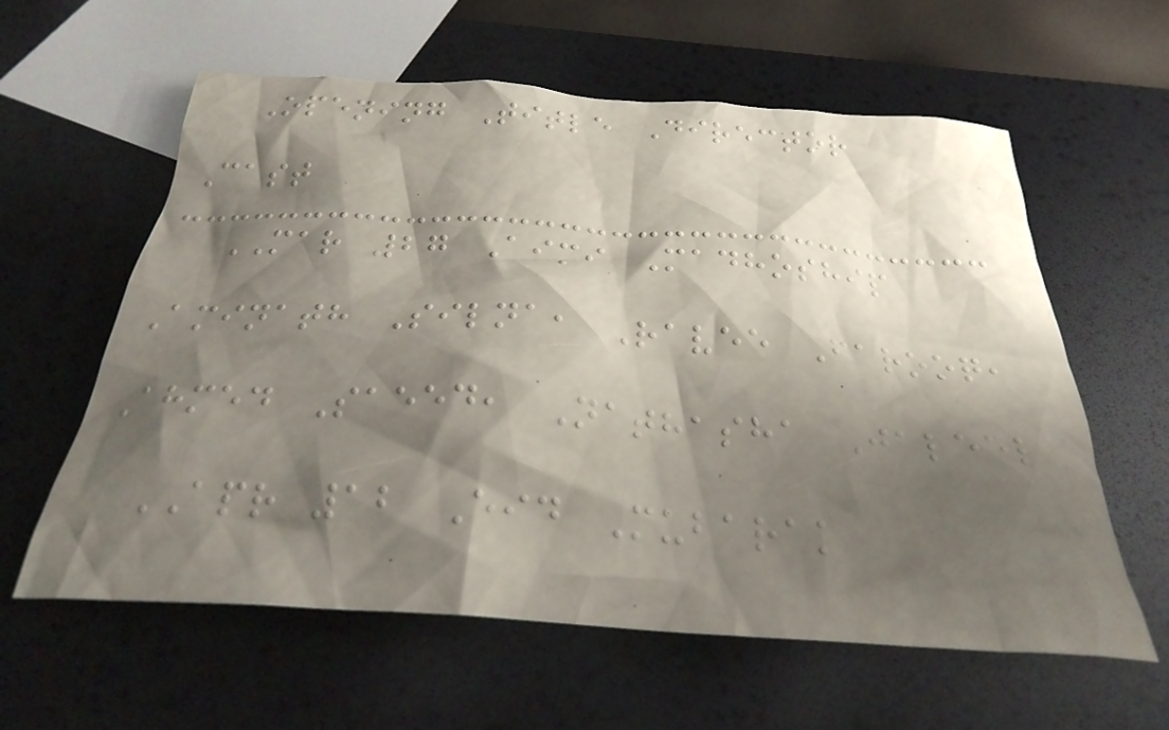Opening Title Director
Cast
MAR 27 Aimi Madhoship
Aminath Silna, Ravee Farooq,
Ahmed Saeed, Nathasha Jaleel
APR 12 Eid Mubarak
